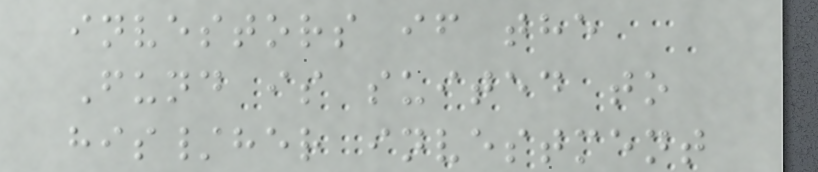investors if the
Fund is suited to
his/her investment
